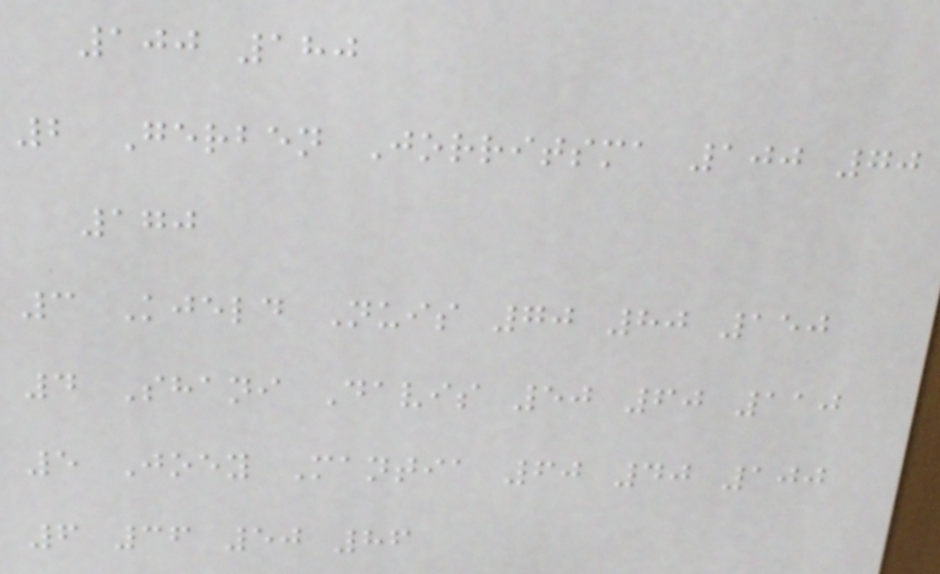100 180
2 Gerben Jorritsma 100 70
170
3 Kjeld Nuis 70 80 150
4 Shani Davis 50 60 110
5 Joey Mantia 60 40 100
6 36 50 86
